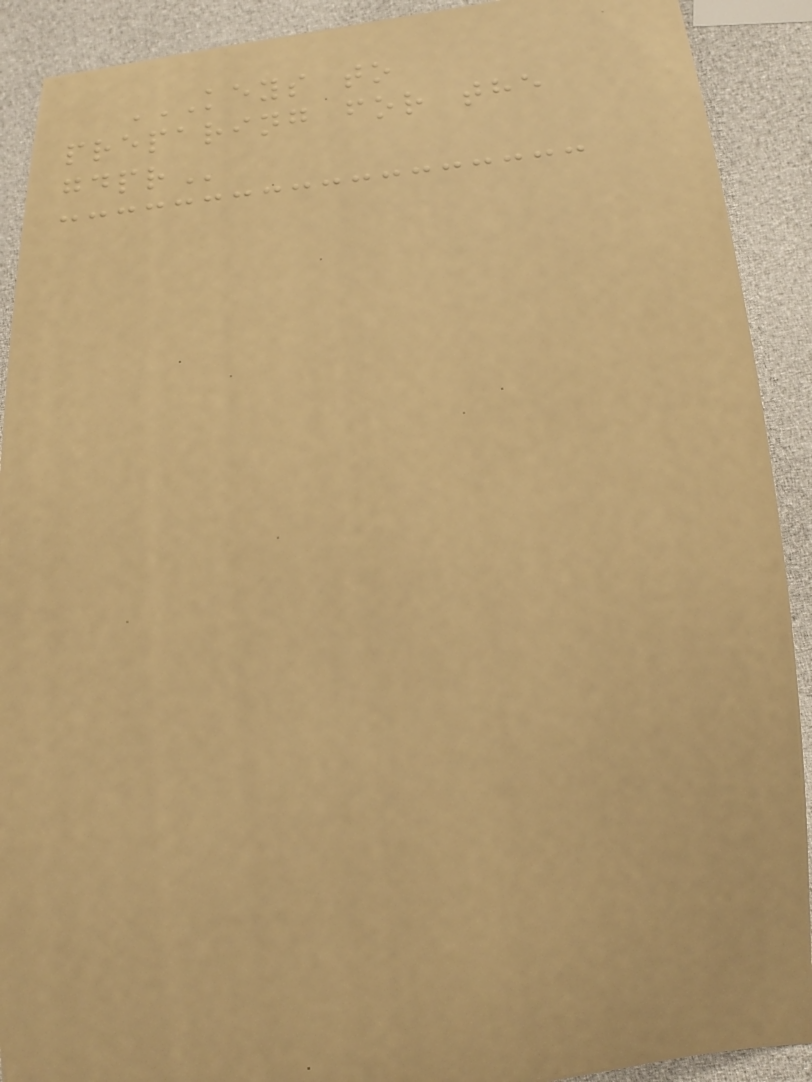KEYS TO
PREPARING FOR THE
GDPR
